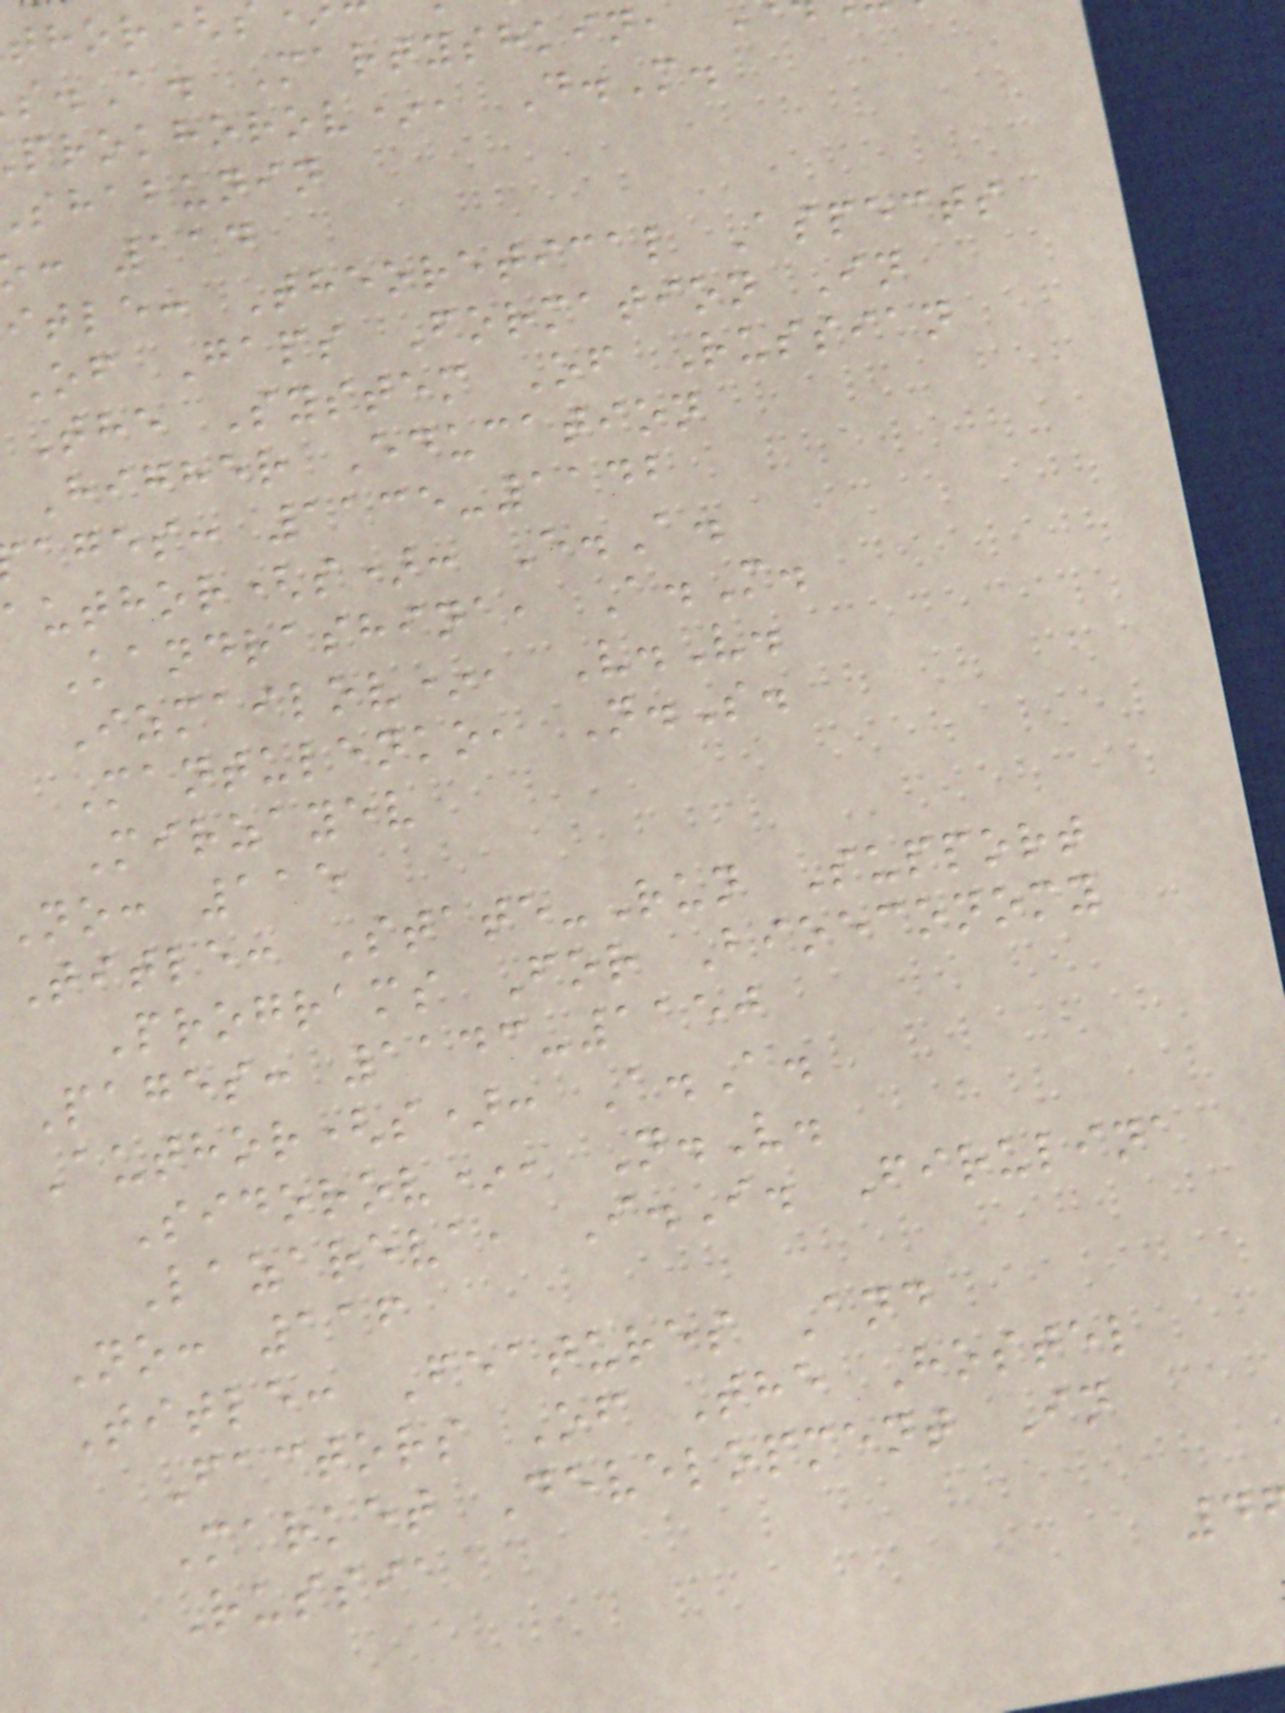.A. Martyshkin,
prokhorov*, D.M.
shabunin
: 114
itle: Theoretical Aspects
Of Gaps Formation In
The System Of Russian
Higher Education
ages: 1135-1142
author(s): E.A.
Kandrashina, A.M.
Izmailov*, V.V.
Mantulenko, N.S.
Mirzayev
no: 115
Title: State-Run Support
Programs For Bioeconomy
Pages: 1143-1150
Author(s): A.A.
Sidorov*, N.V.
Lazareva, I.I. Firulina
No: 116
Title: Features And
Factors Of The Hostel
Market Development In
Russia
